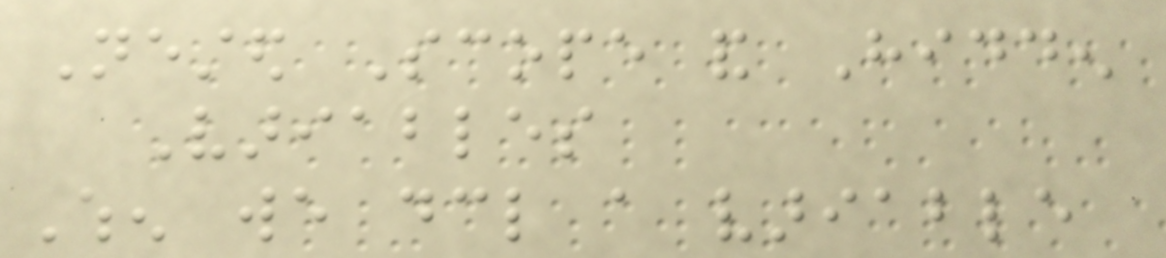Nested Scope and Hidden
Variables
When we declare a variable
